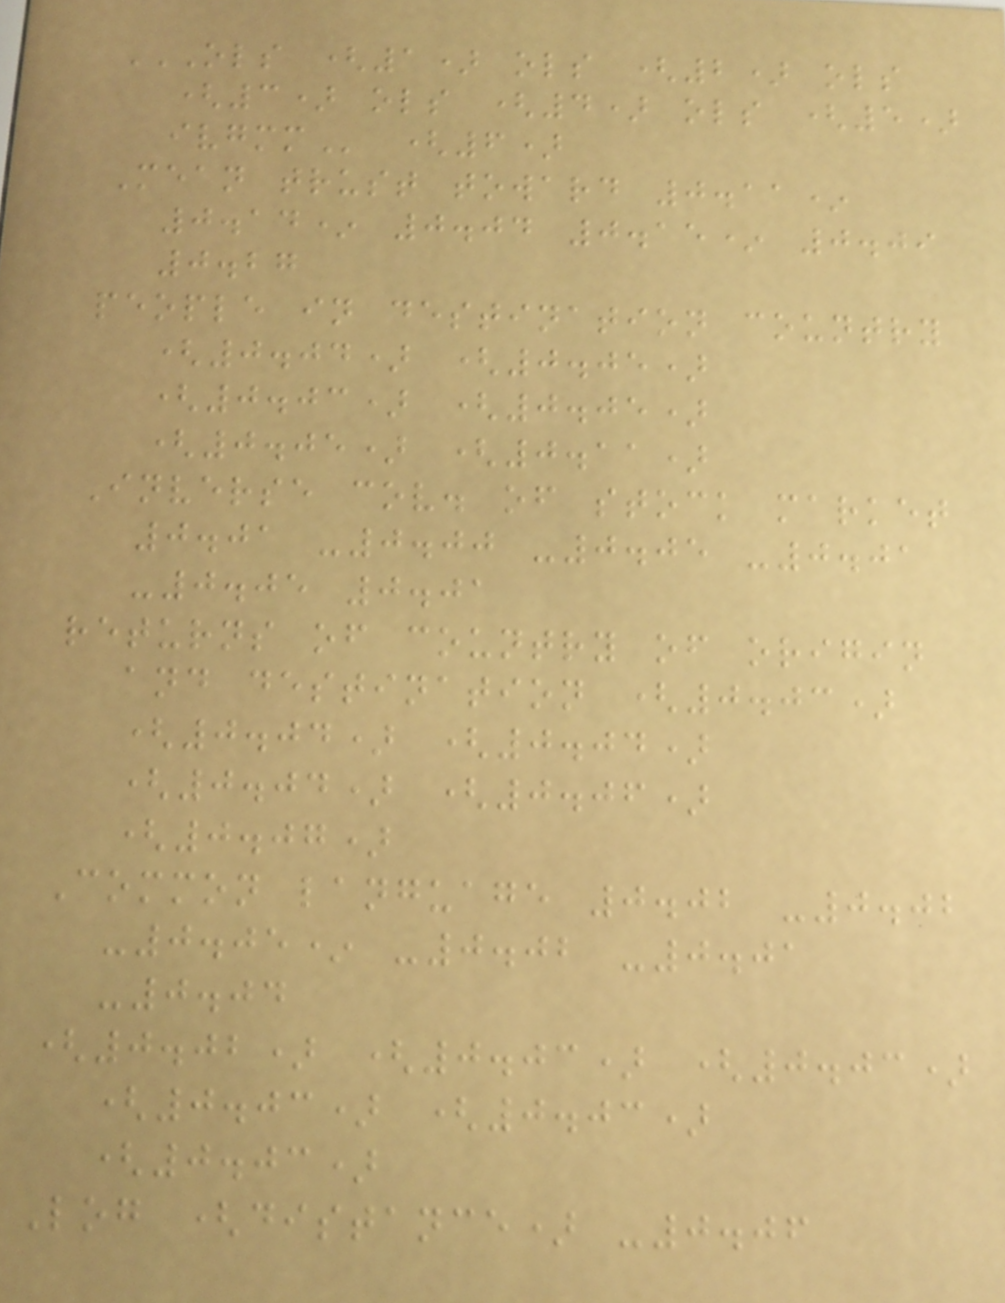OLS (1) OLS (2) OLS
(3) OLS (4) OLS (5)
IVGMM (6)
Mean trust toward 0.11*
0.14* 0.04 0.15* 0.09
0.27
people in destination country
(0.04) (0.05)
(0.03) (0.05)
(0.05) (0.11)
Inverse cov. of stock market
0.01 -0.00 -0.05 -0.01
-0.05 0.01
returns of country of origin
and destination (0.03)
(0.04) (0.04)
(0.04) (0.06)
(0.07)
Common language 0.02 -0.02
-0.05* -0.02 -0.01
-0.04
(0.02) (0.03) (0.03)
(0.03) (0.03)
(0.03)
Log (distance) -0.06
